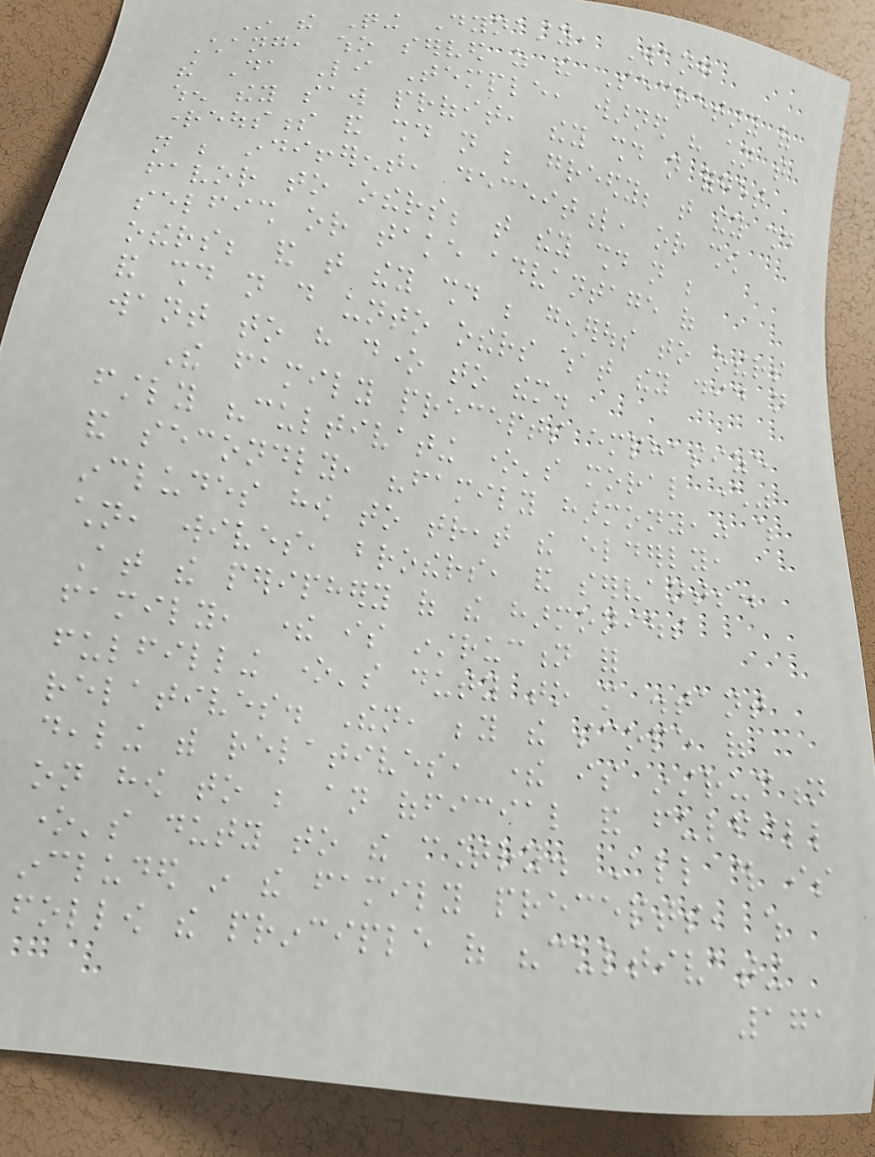In the Qing Dynasty, Wang
Chang, who served as the Secretary of
the Da Li Temple, warned his children that
when they saw profit, they should not forget
righteousness and should not be greedy; that they should
not be indifferent, deceitful, or show
favor to others; that they should not be
selfish or take advantage of
others; and that they should be generous to others
and should not do unto others what they did not
want to have done to them.
The family precepts emphasize
firstly "cultivating one's moral character"
and secondly, "family harmony," which
includes how to treat the elderly,
children, wives, brothers, and servants.
At the periphery of the harmonious
family, there is instruction for
fulfilling one's duty to more distant
relatives. Then, beyond the scope of
dealing with relatives, there is instruction
on how to be an official and fulfill
one's duty to the country. All this is
included in the family precepts, which
follow the principle of "cultivating
171
